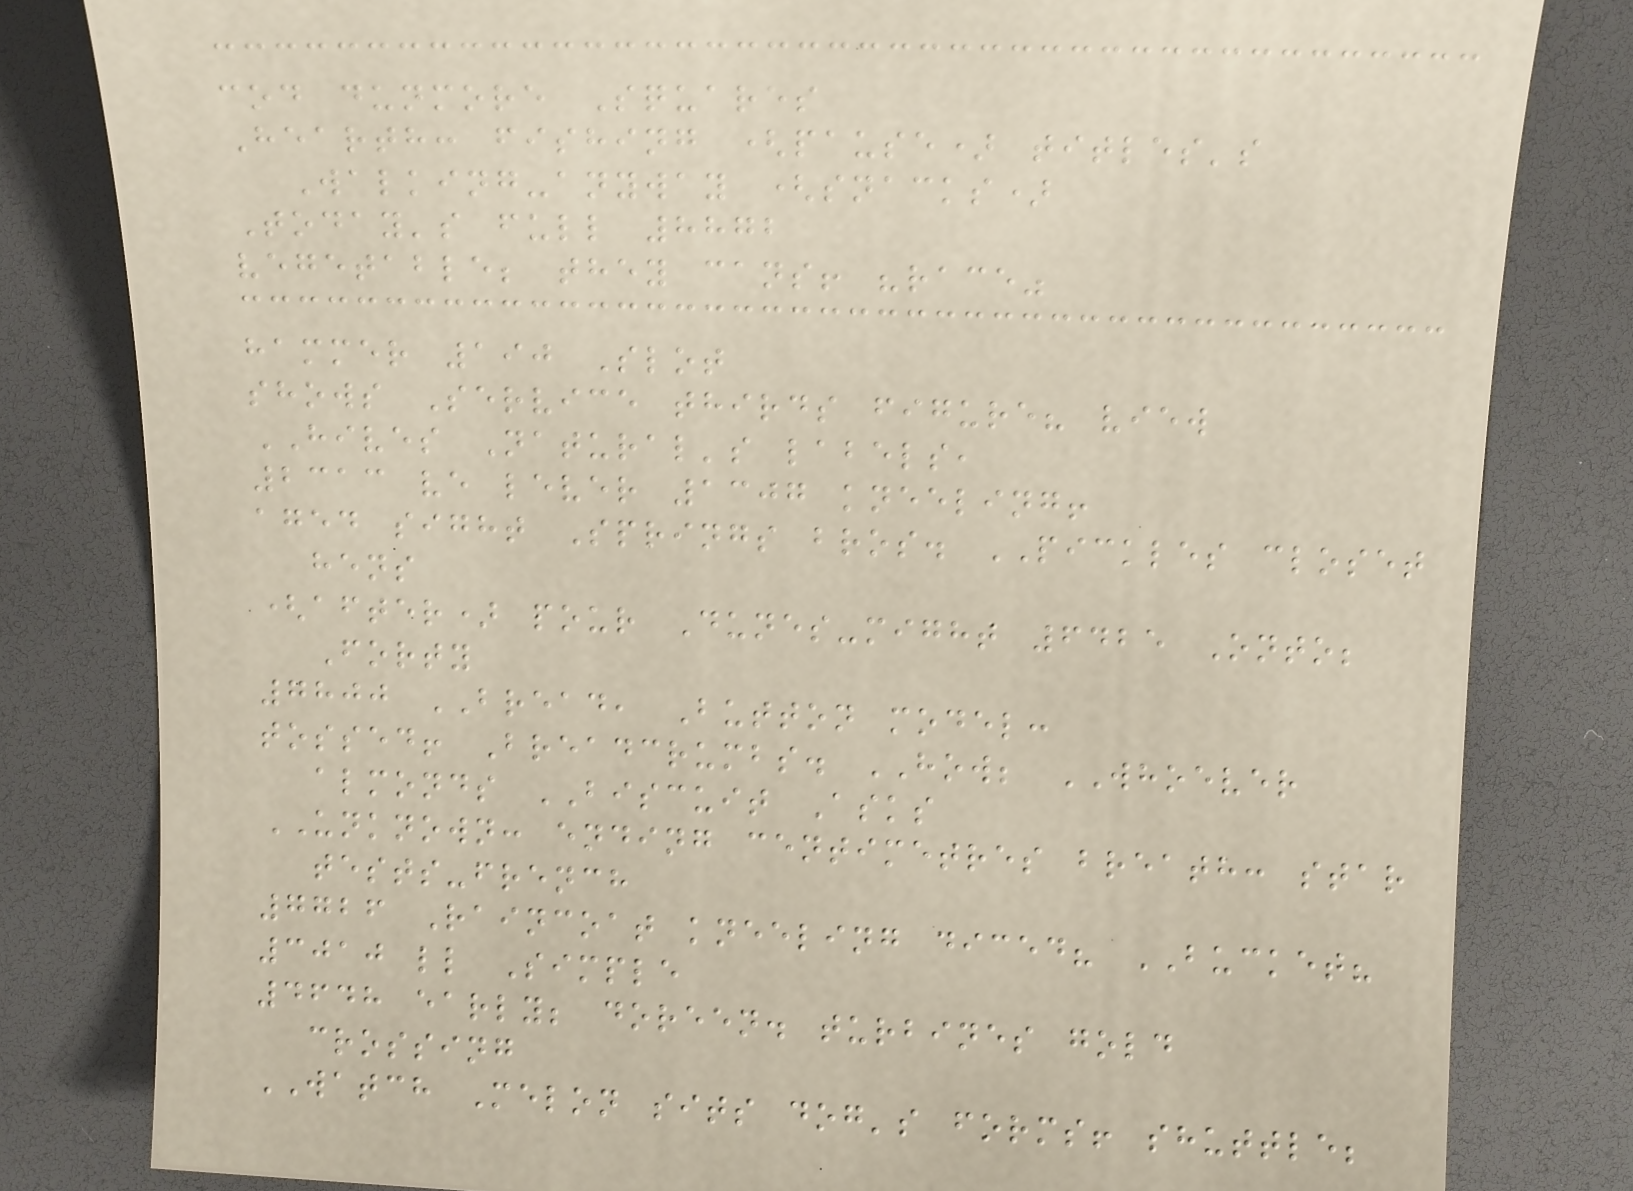cod dunmore Squares
Hearth: fishing (pause) titles's
Walking-anyway (snacks)
Today's full 8872
vegetable; they cans! "race"
hammer 190 Slot
shows Service thirds figure? view
HIVES Natural's labels,
2313 ve lever 1307 kneeling!
aged sight Springs bros. PICKLES closet
hens
(after) pour Dunes-might 6425 Onto;
Forty
7800 BREAD, Button model:
tossed! Breadcrumbs. HOW; WHOEVER
almonds BISCUIT Asks
UNKNOWN: ending centimetres breath: star
tests-french
7726 Raincoat kneeling diced? BUCKET?
3010 ll Simple
4648 early; doreen. turbines gold
crossing
WATCH Melon sits dog's forms! shuttle;
